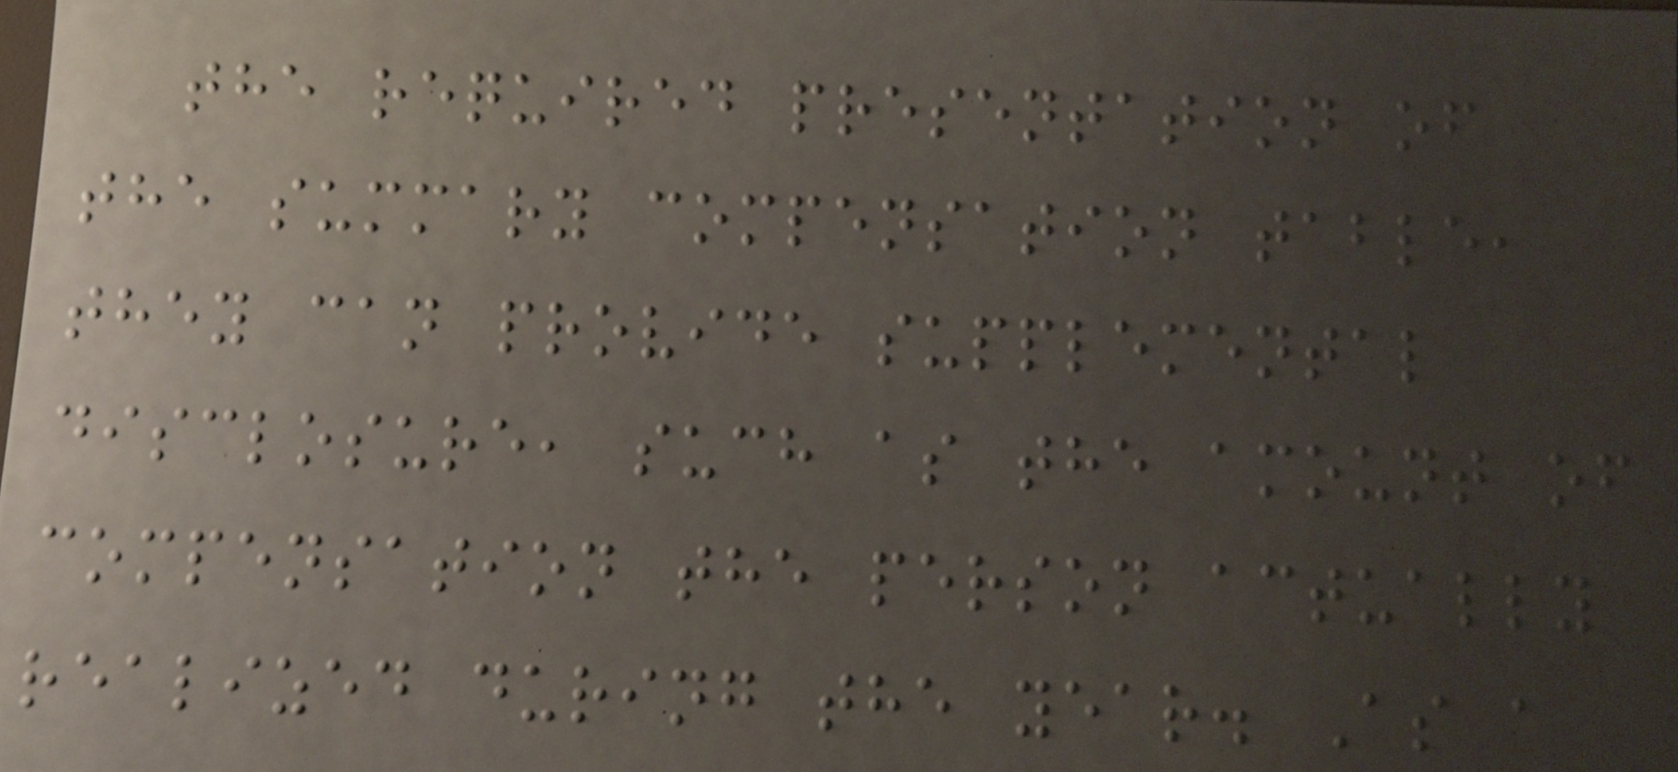the required presentation of
the summary compensation table,
they can provide supplemental
disclosure, such as the amount of
compensation the person actually
realized during the year. As a
